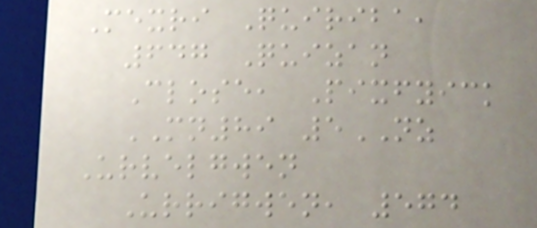Mexri Quiriba,
647 Quizan
Close, Pixfyick
MN89 5NZ
Urvelgwen
Urrigwen, 574
